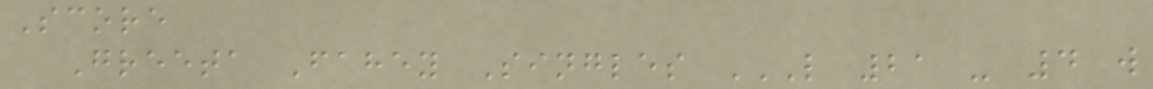Score
Greeta Fahey Singles L 21 - 4 W
